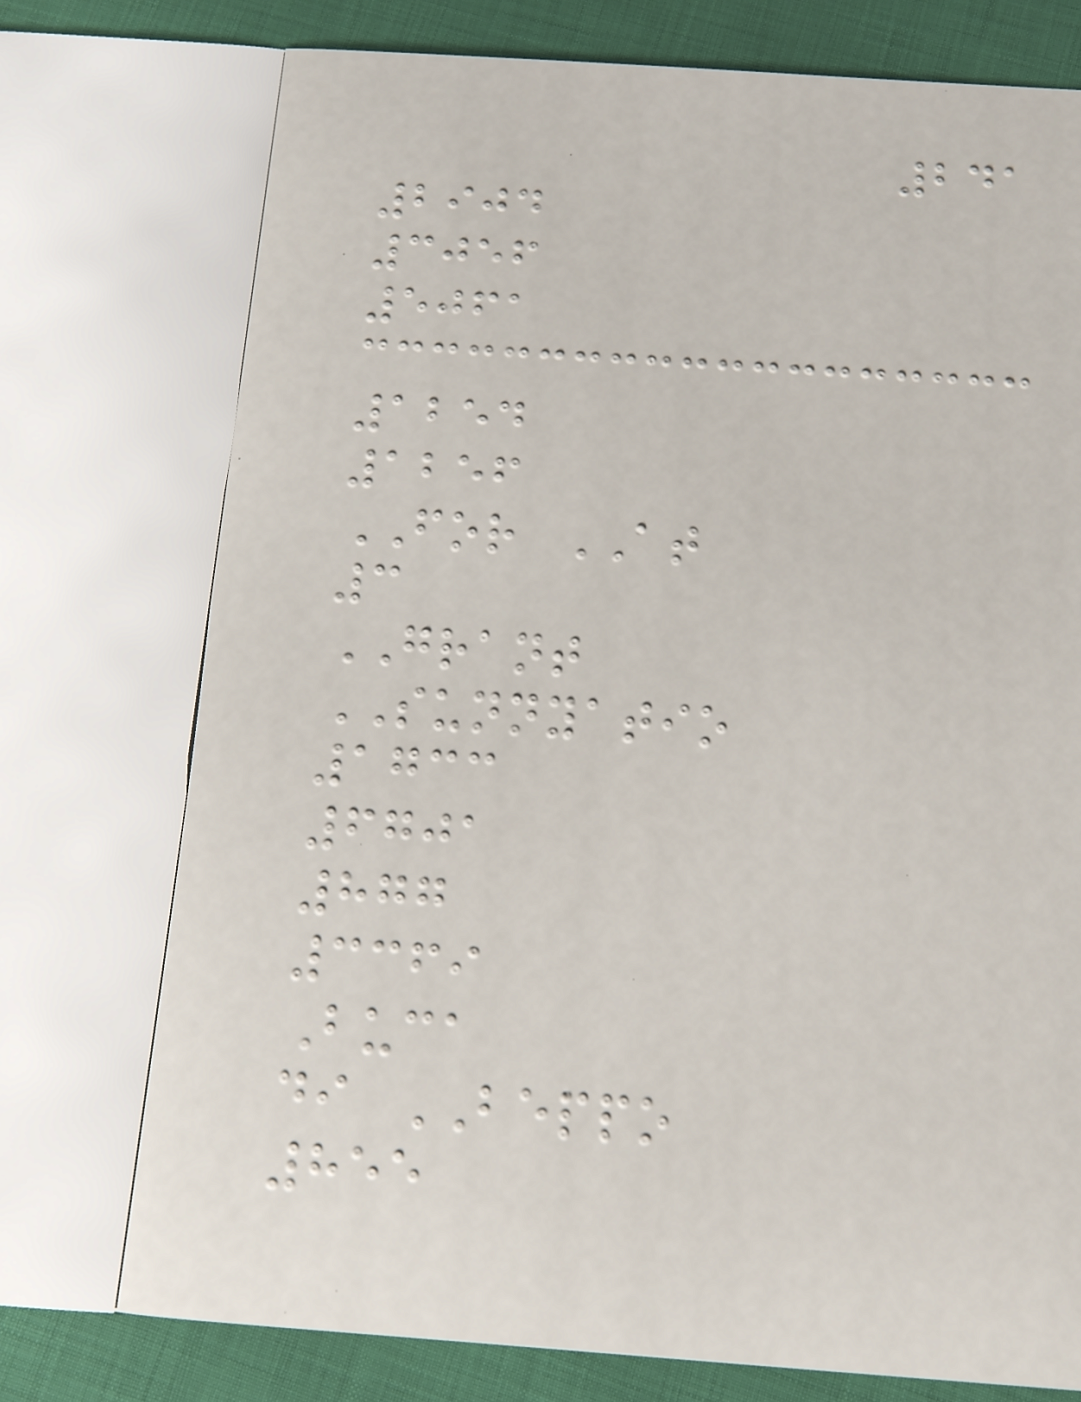241
2904
3056
5061
1254
1256
FOR AT
3
GRANT
SUNNYATIO
1733
6701
877
3369
Buca
di BEPPO
855
